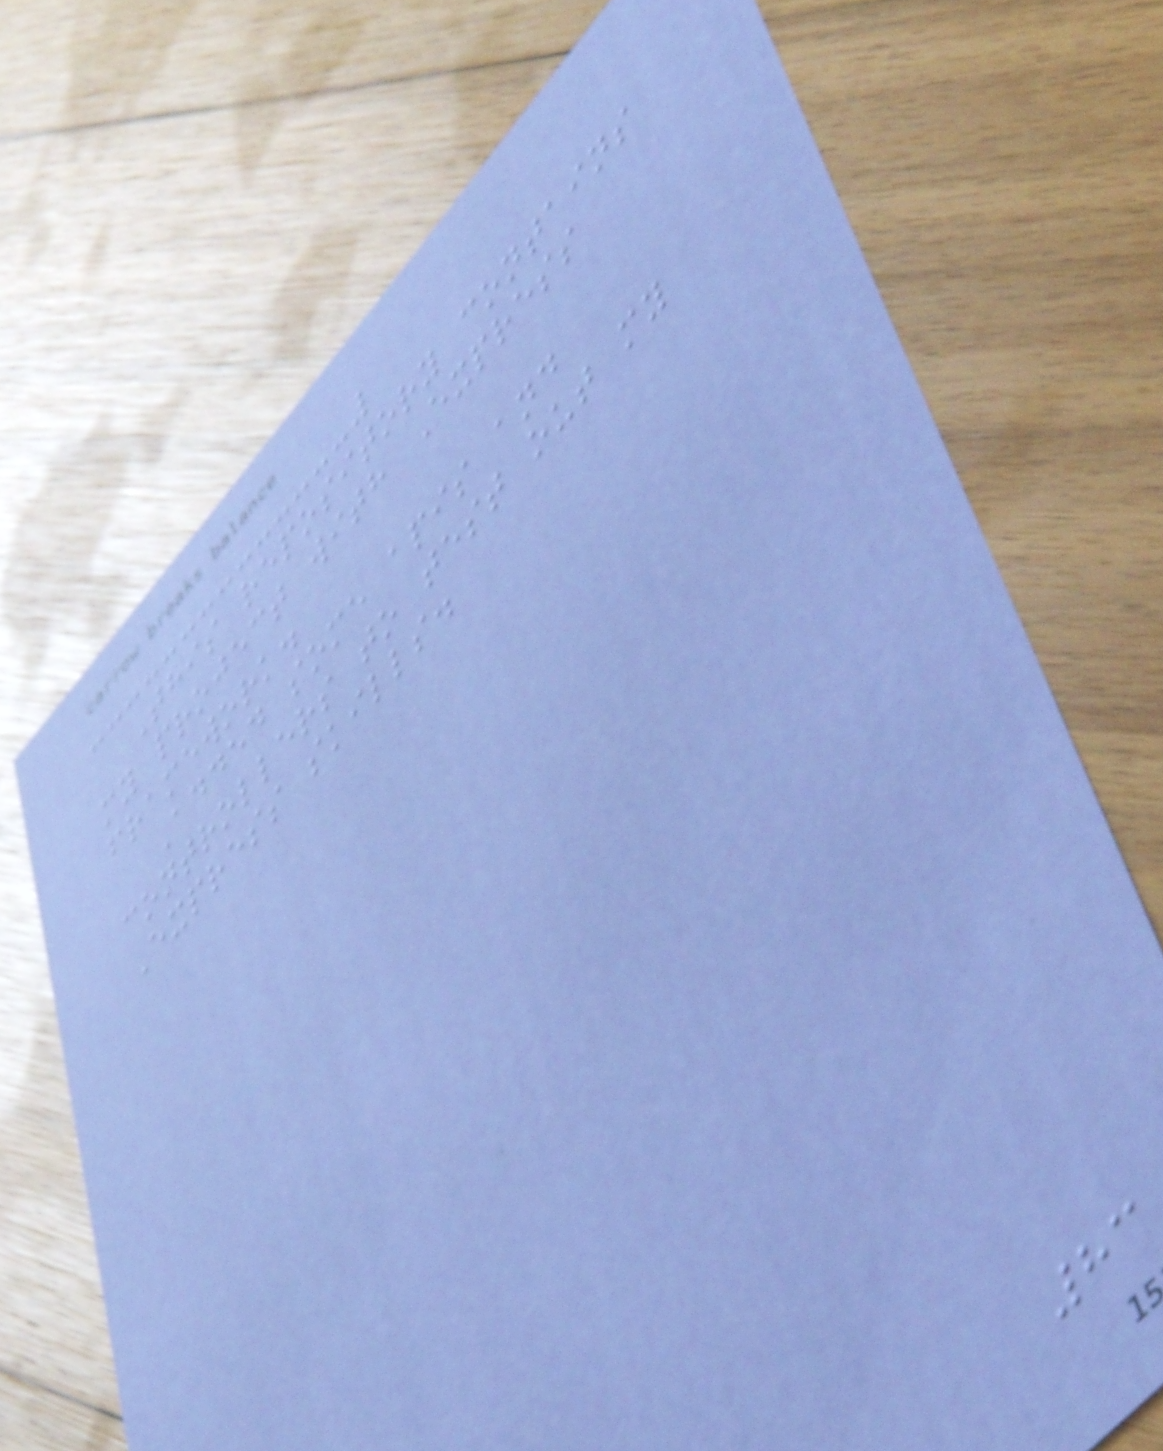This repository contains
my project with Express
framework.
Added some apis and
controllers to test out my
Express skills.
83
